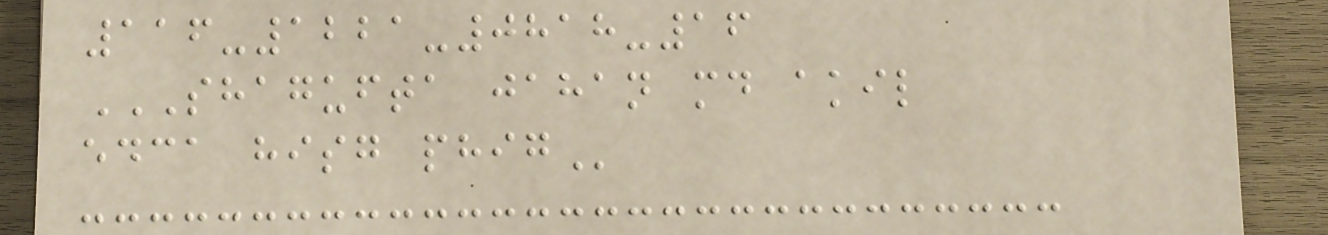116-1221-0818-16
SHAGUFTA JAHAN MD AKIL
EDCA HISG PHIG
